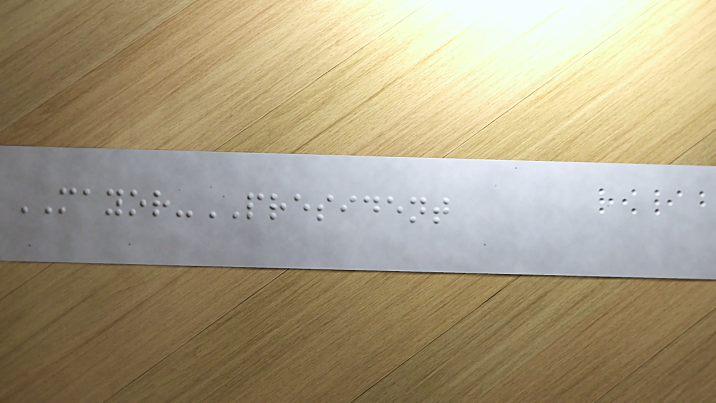MAYOR-PRESIDENT
